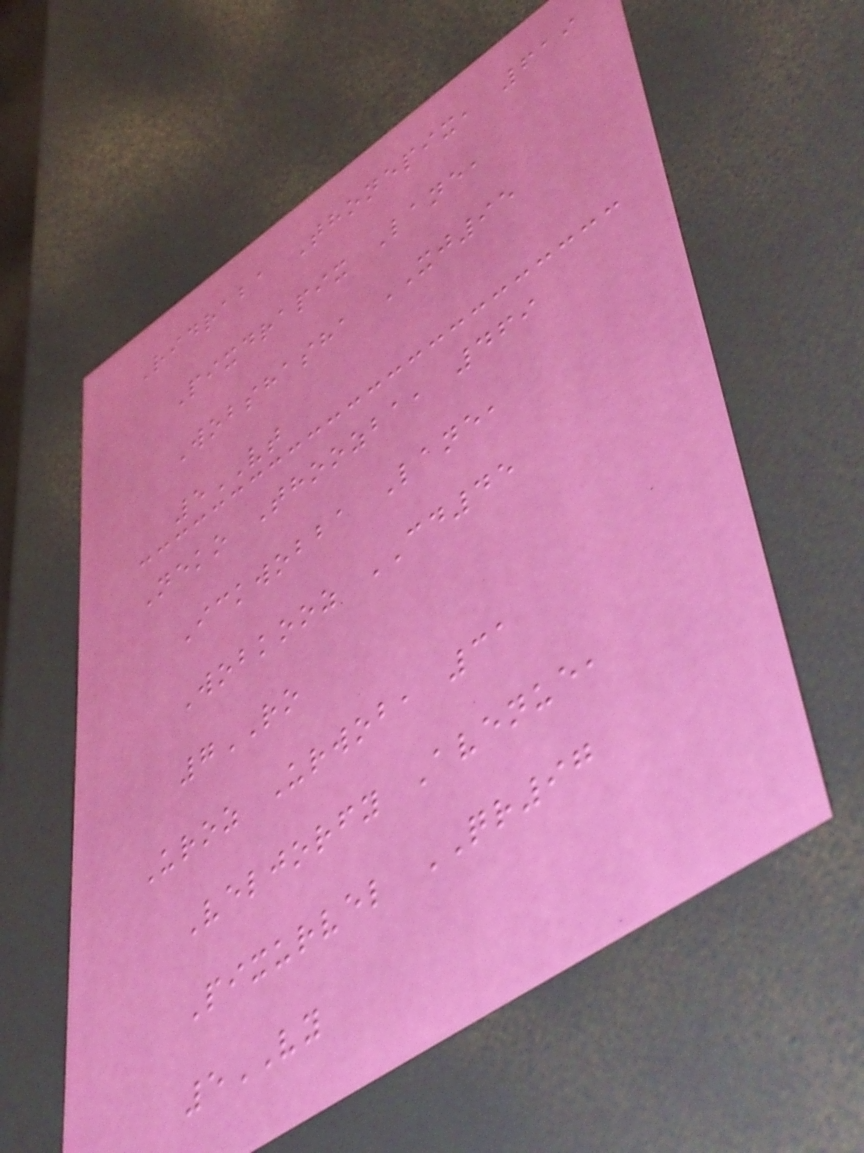Ridraba Thonepix, 619
Pixdrapix Lane,
Wobshasha XJ95
5VT
Neko Thoozba, 469
Ickwobba Lane,
Wobkooz CD45
7RO
Uroz Urwob, 31
Veljorfy Avenue,
Pixurvel QR97
5VY
